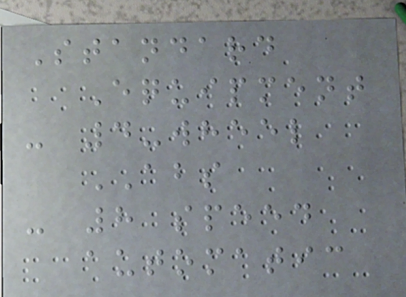Standard
Equipment
- 4-wheel
ABS
- 8 speed
automatic
